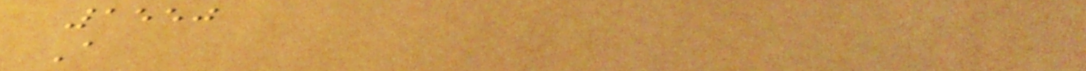1550
A
